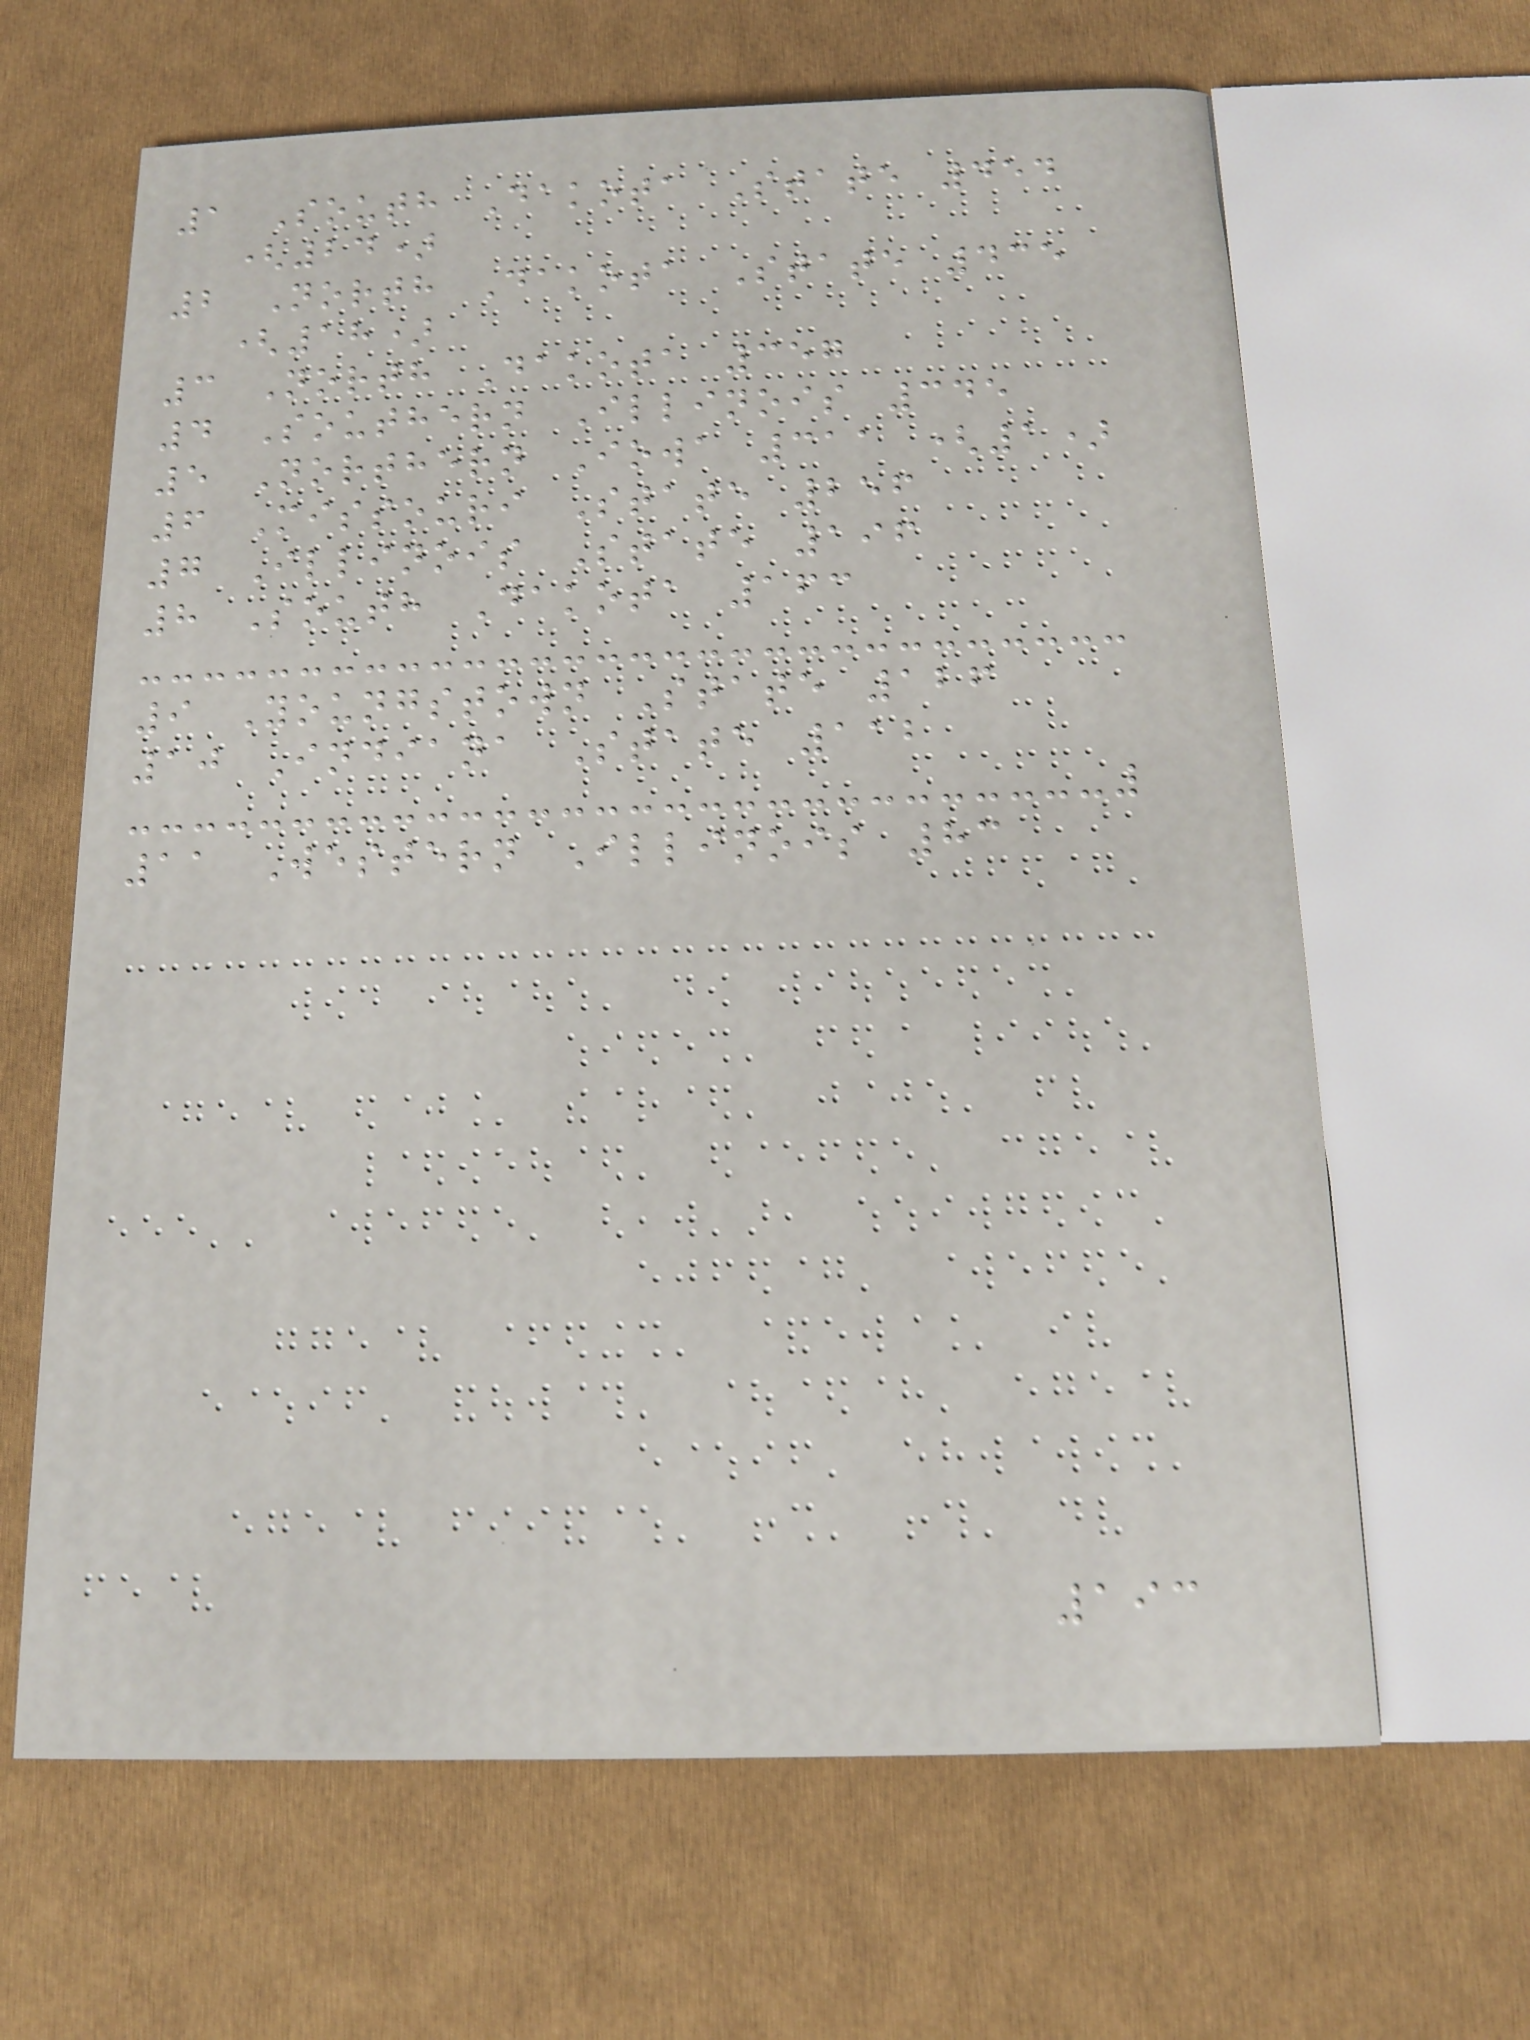1 South Dakota State 454
(24)
2 North Dakota State 435
(18)
3 North Dakota 357
4 Southern Illinois 345
5 Northern Iowa 311 (1)
6 Missouri State 256
7 Illinois State 196
8 South Dakota 163
9 Youngstown State 126
10 Indiana State 112
11 Western Illinois 83
193
